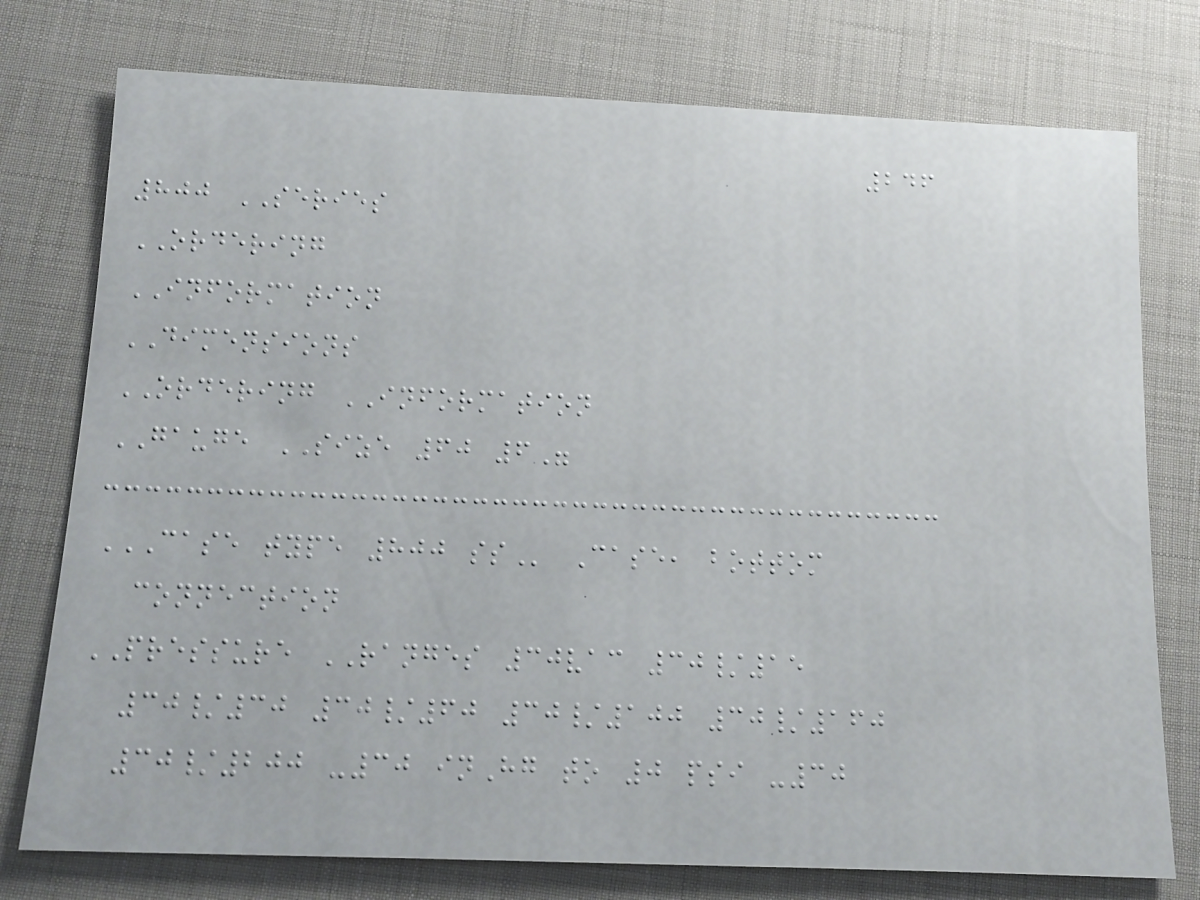246
800 SERIES
ORDERING
INFORMATION
DIMENSIONS
ORDERING INFORMATION
GAUGE SIZE 60 6"
CASE TYPE 800 SS Case, bottom
connection
PRESSURE RANGES 30vac 30/15
30/30 30/60 30/100 30/160
30/200 -30 inHg to 0 psi -30
